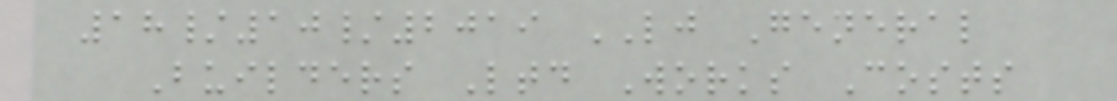18/10/2019 LJ General
Builders Ltd Works Costs
